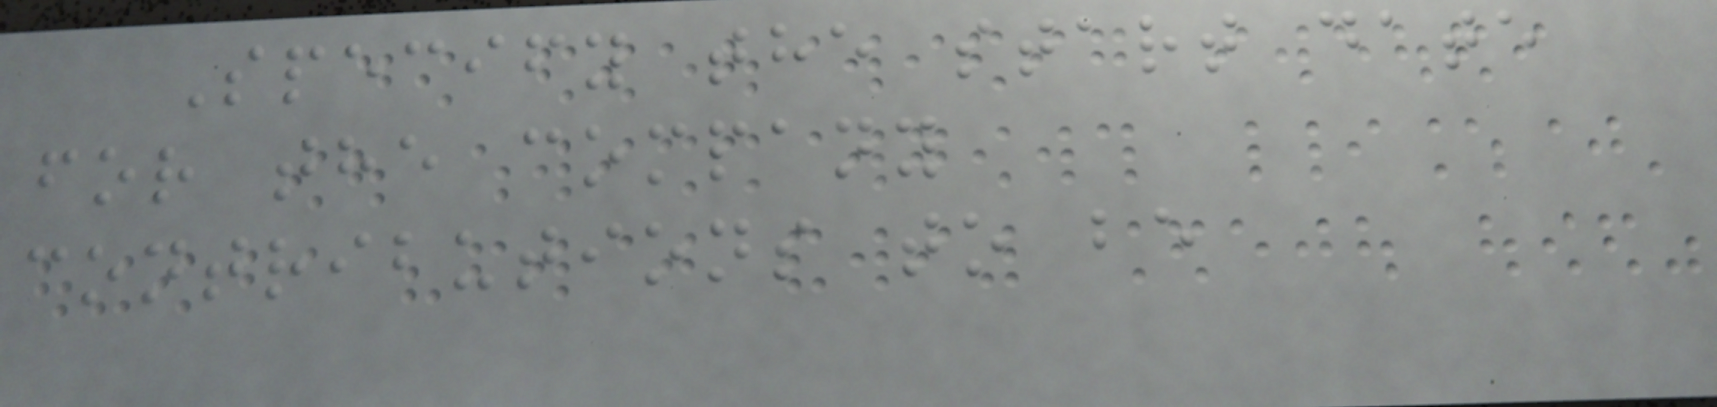Specify the start date
for the company
contributions to be
